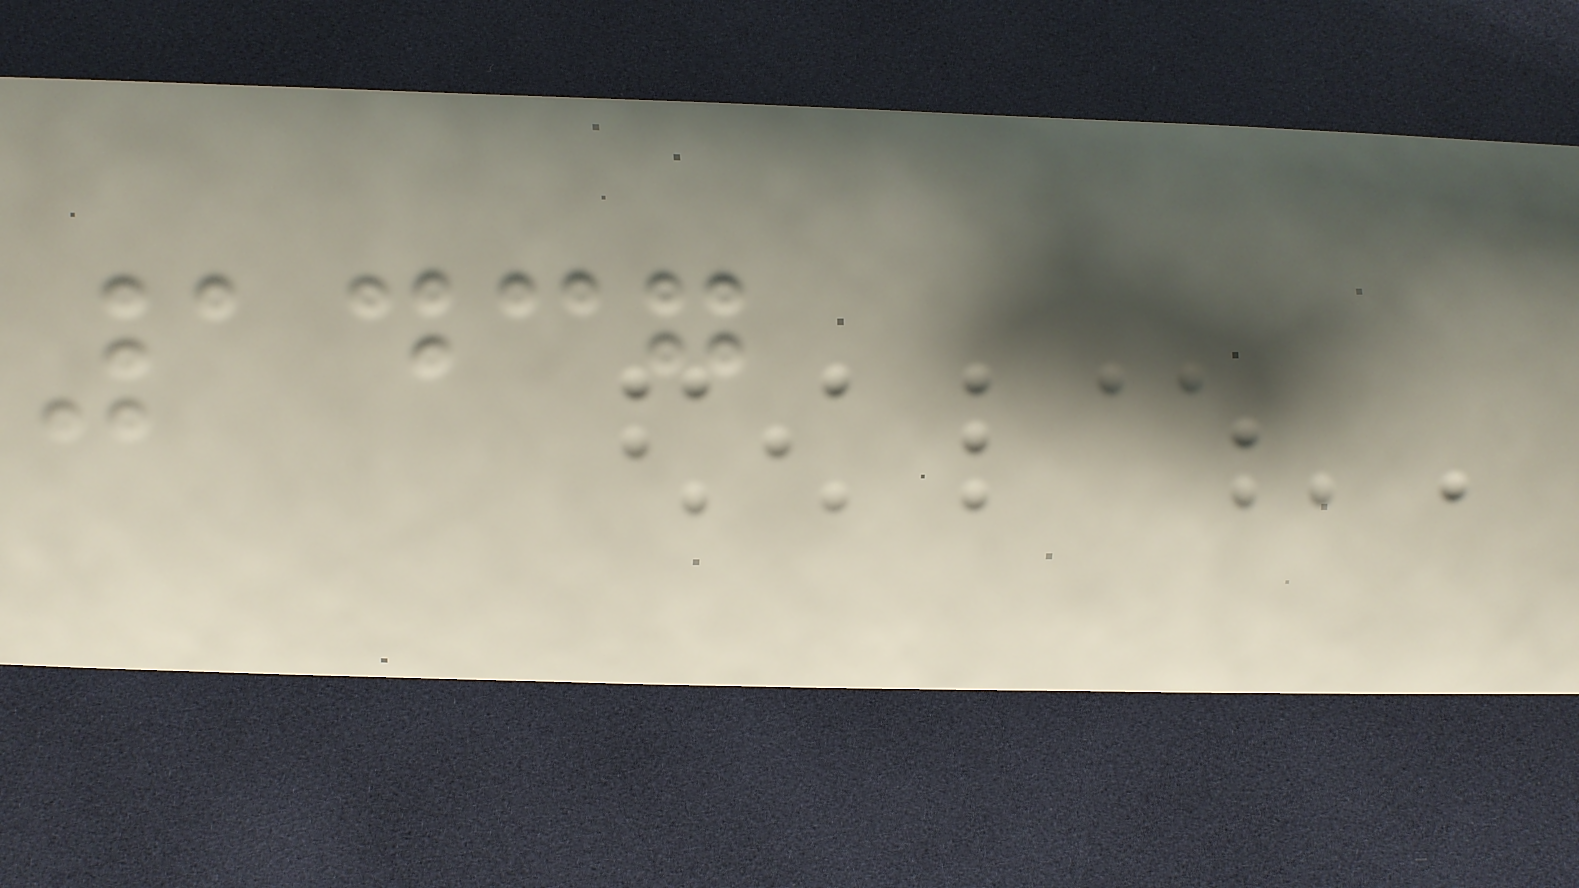1437
